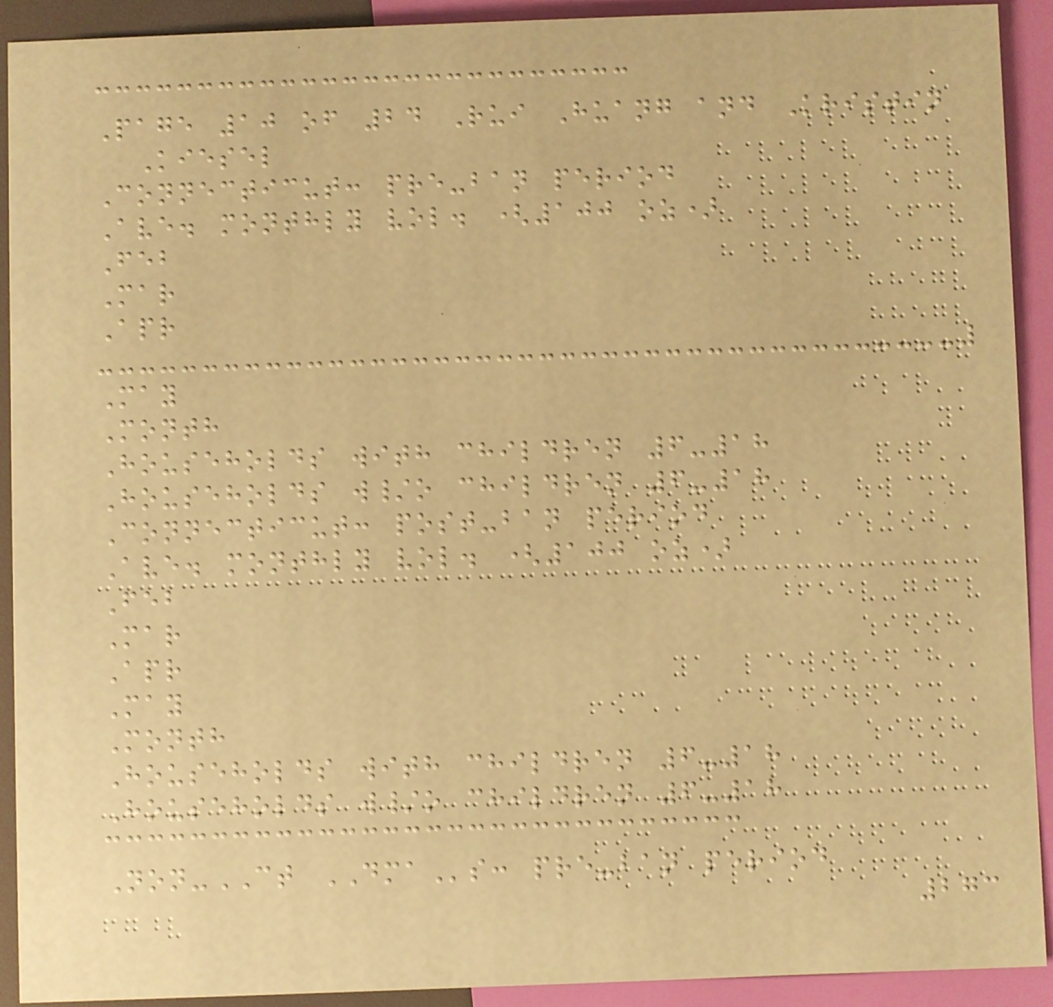Page 10 of 24 Rui Huang and Kristin
Kiesel
Connecticut: pre-ban period
Ave. monthly vol. (100 oz)
Feb
Mar
Apr
May
Month
Households with children 6-18
Households w/o children 6-18
Connecticut: post-ban period
Ave. monthly vol. (100 oz)
Feb
Mar
Apr
May
Month
Households with children 6-18
Households w/o children 6-18
Non-CT DMAs: pre-ban period
273
